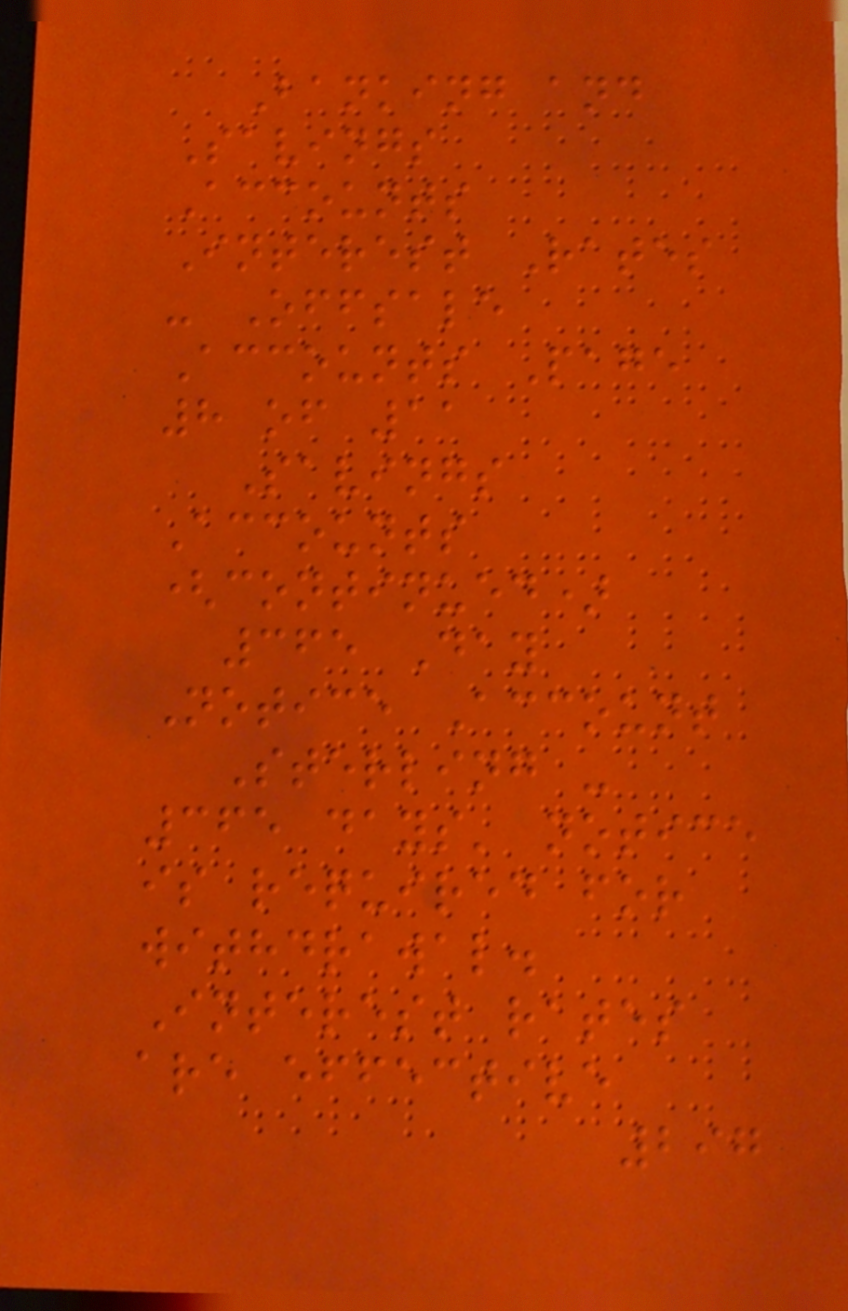Banking and
Savings
Accounts
Interest Rates
- Offsale
Accounts Page
8 of 11
Savings
Accounts
(continued)
365 Day
Notice Account
Sterling -
365 days' notice
is required for
withdrawal.
Interest rates
are effective
297
